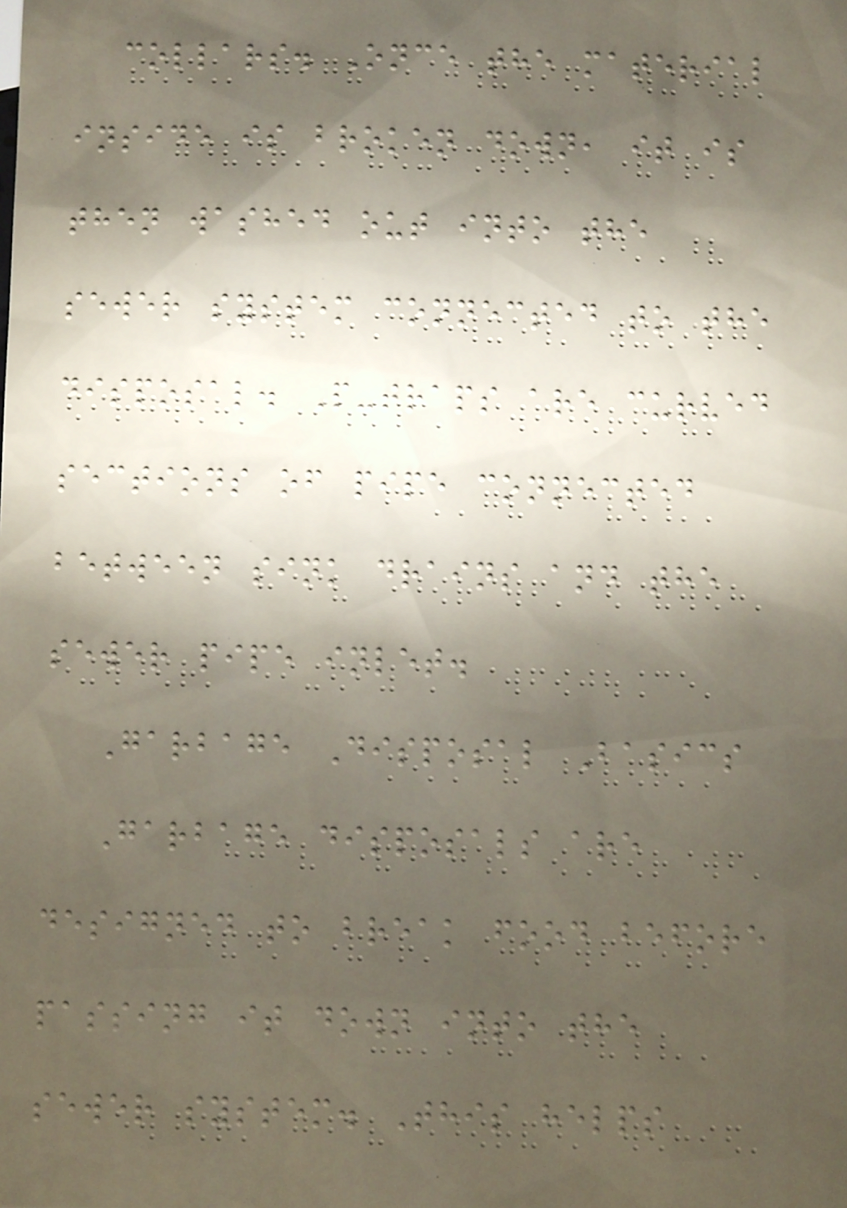collars. Once the material
inside is broken down, it is
then washed out into the
sewer system connected to the
disposal. P-traps are curved
sections of pipe connected
between sink drains and the
sewer pipe inlet.
Garbage Disposal Basics
Garbage disposals are
designed to break food before
passing it down into the
sewer system. This helps
